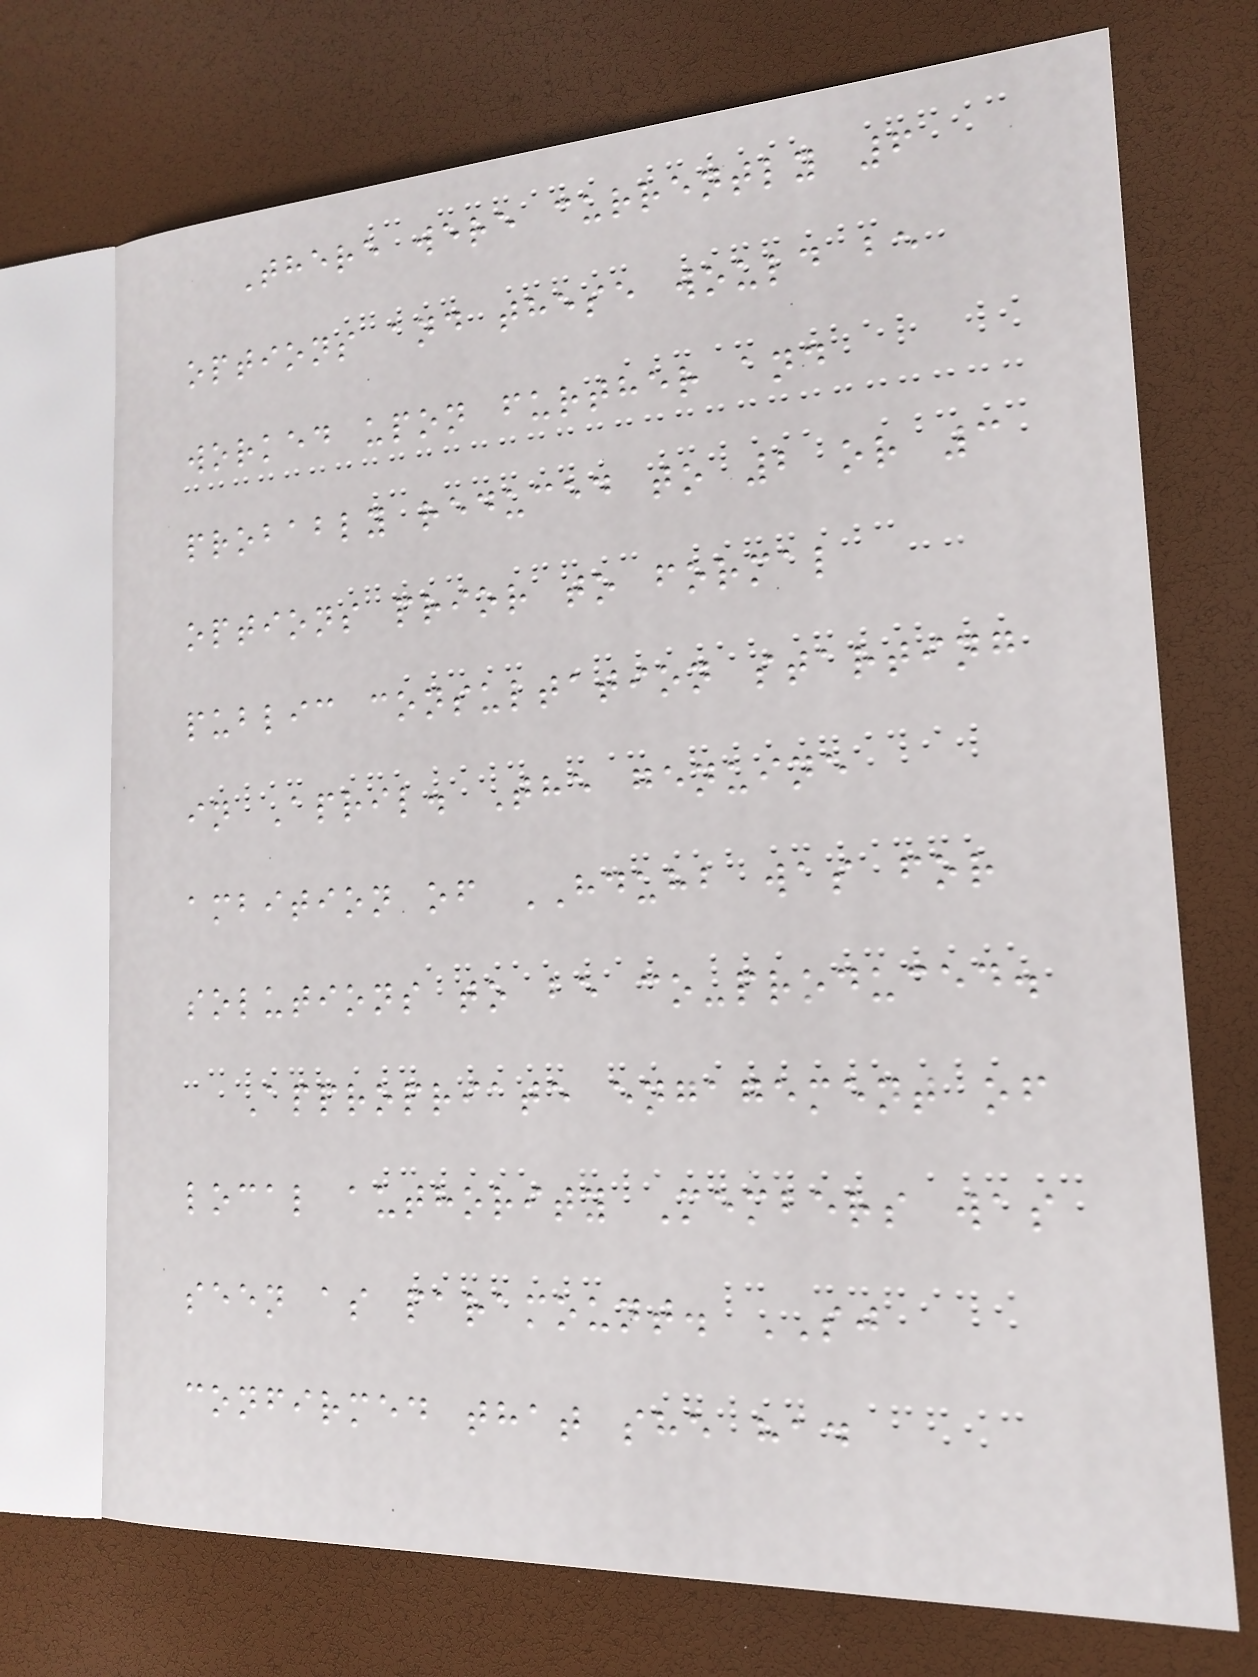There were currently 6
options and these would be
worked upon further and
probably reduced to 2 or 3
options prior to formal
public consultation starting
in April. The genuine
ambition of HDUHB was for
solutions to be co-produced.
Appropriate engagement of
local authority Members was
seen as paramount. SJ
confirmed that she had
